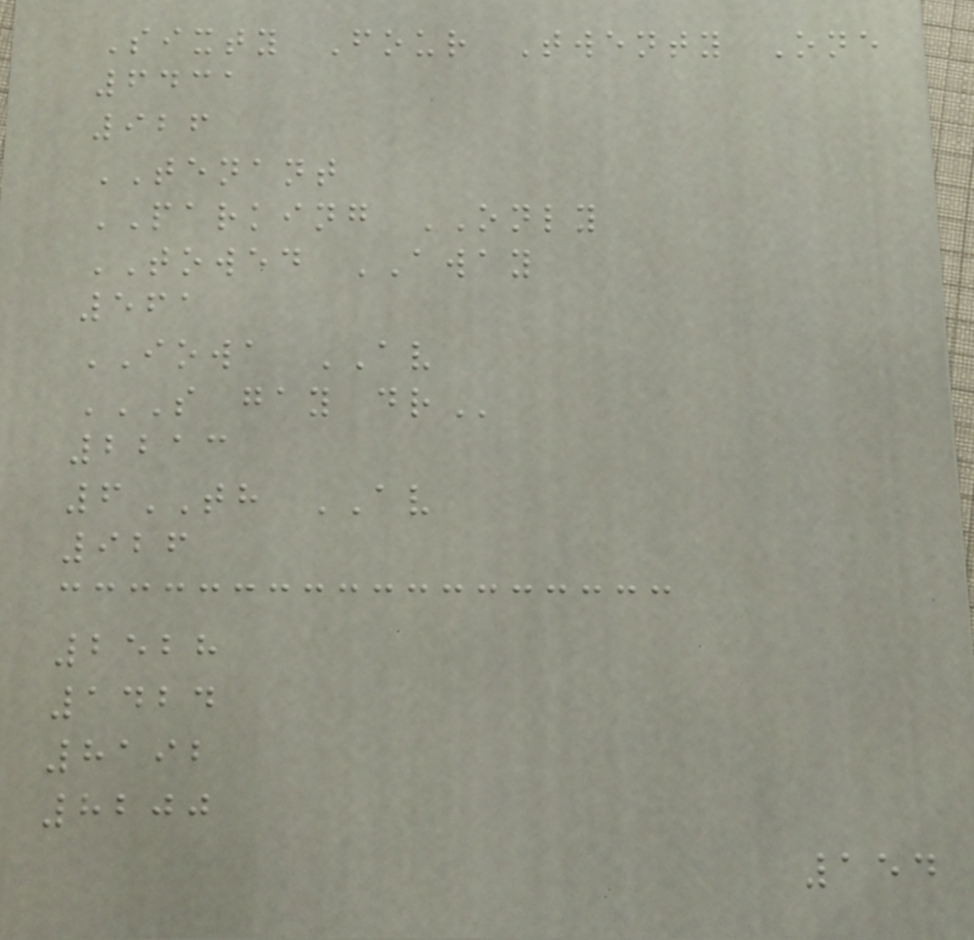Sixty Four Twenty One
6431
926
TENANT
PARKING ONLY
TOWED AWAY
561
IOWA AV
S GAY DR
2213
6TH AV
926
2528
1424
8192
8200
154
